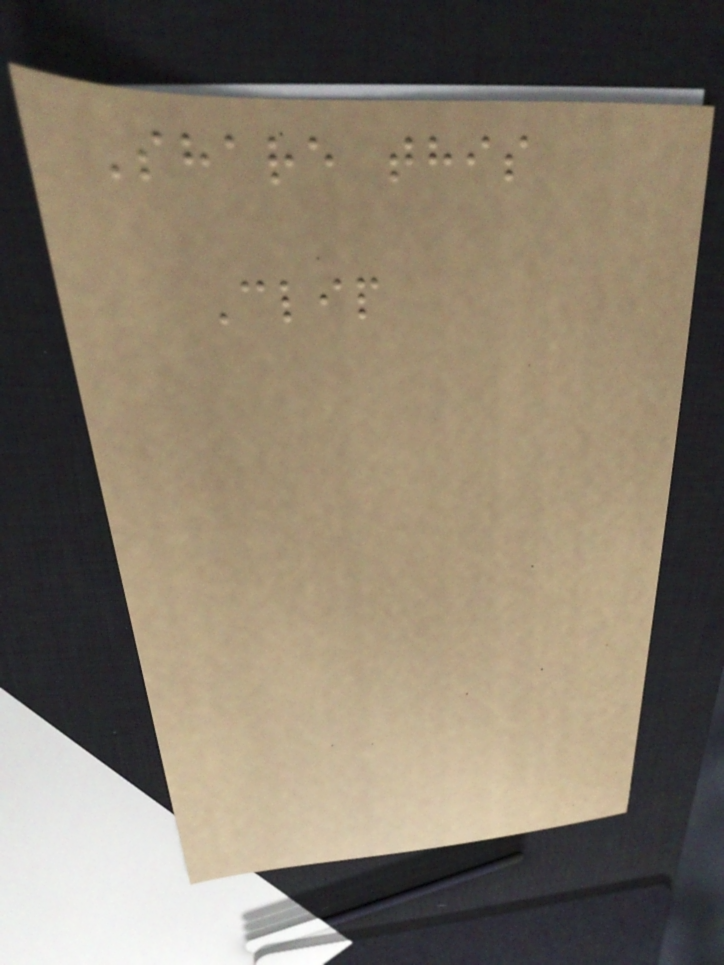Share this
Clip
